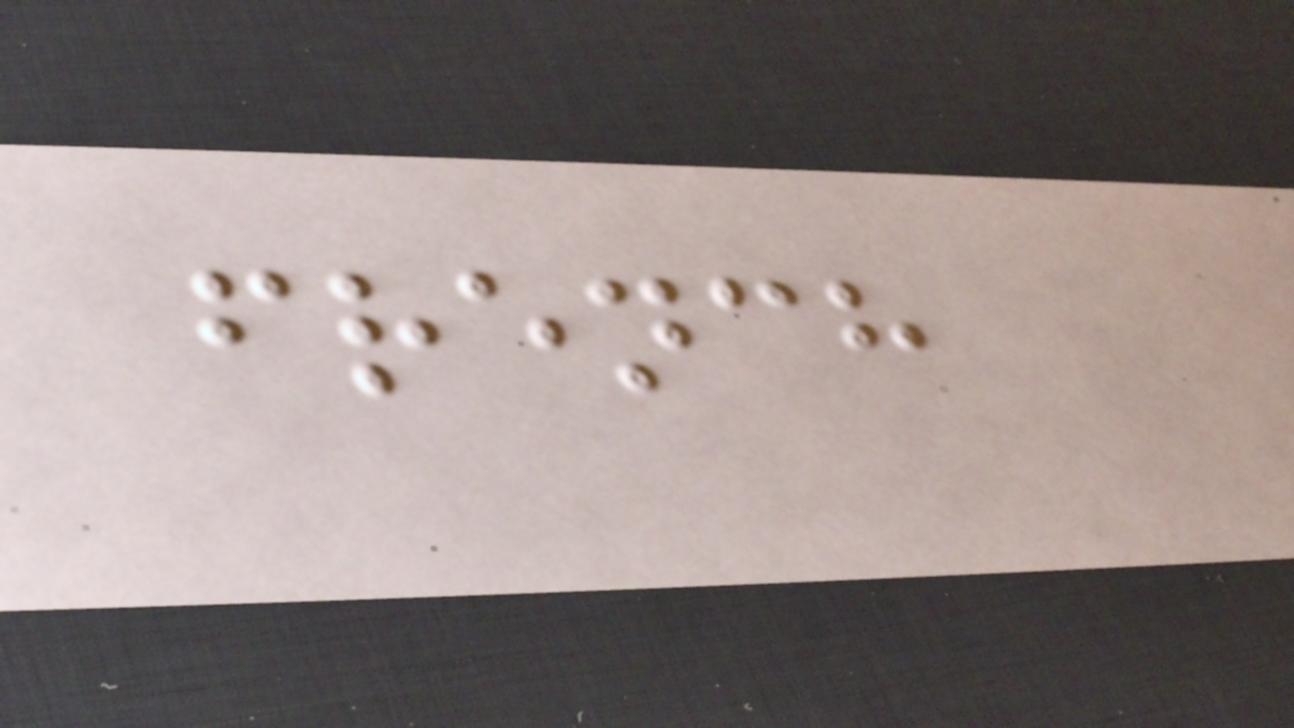french
